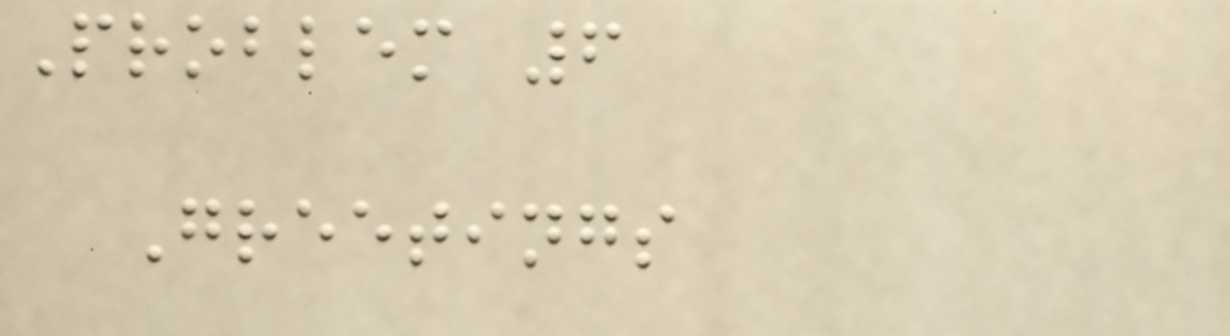Problem 6
Greetings
